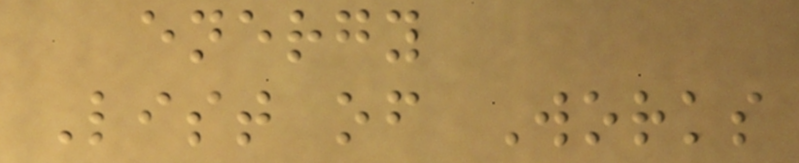energy
List of Works
